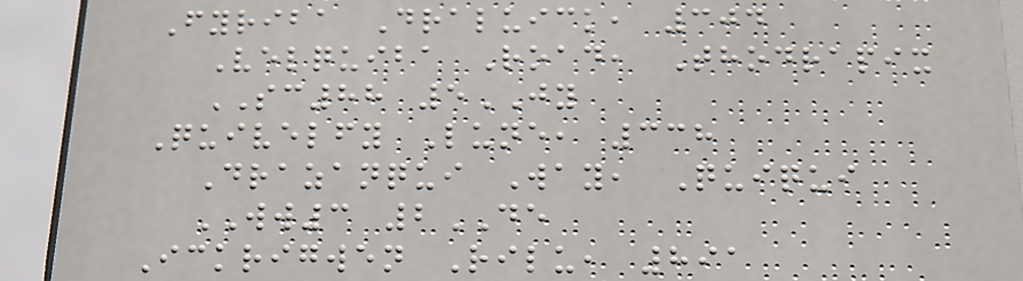Fyriba Draluick, 304
Velquiba Road, Thodrapix
SC88 5JY
Quivelfy Lune, 338
Drazanqui Way, Quiqui
WW3 2DE
Ickrigwen Rilu, 891
